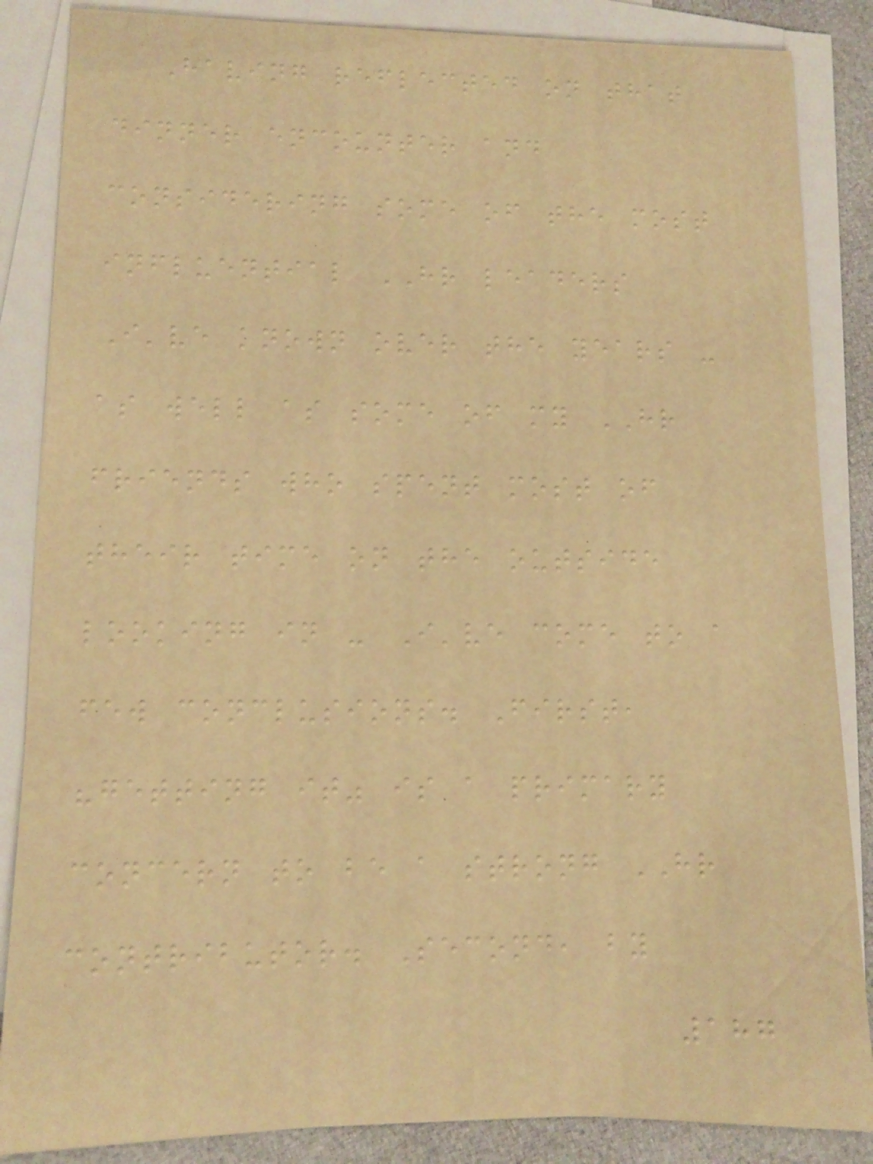Having reflected on that
dinner encounter and
considering some of the most
influential HR leaders
I've known over the years -
as well as some of my HR
friends who spent most of
their time on the outside
looking in - I've come to a
few conclusions. First,
"getting it" is a primary
concern to be a strong HR
contributor. Second, by
187
